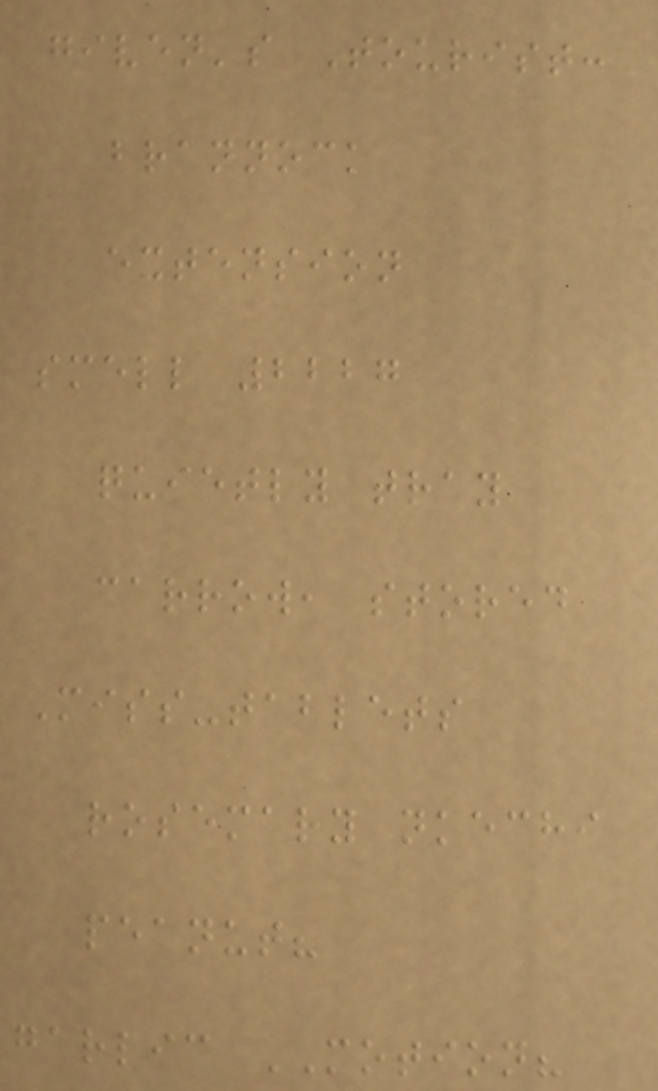given's Tourist:
brannock
extension
smell 2227
quietly tray
carrow, stored
Miss-tablets
rosemary nkechi
peanut?
garlic MOTION?
